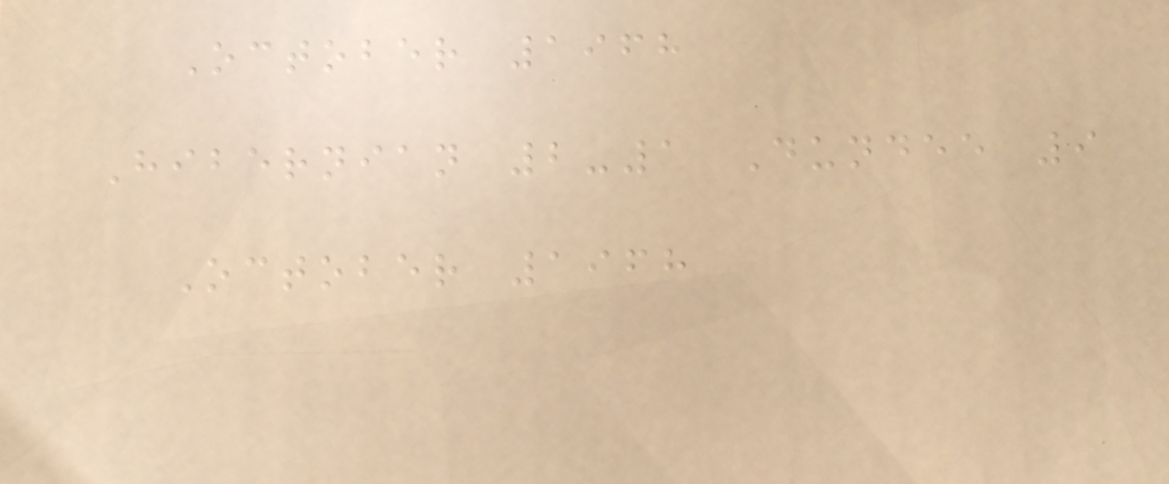October 1968
Hibernian 2-1 Dundee 9
October 1968
